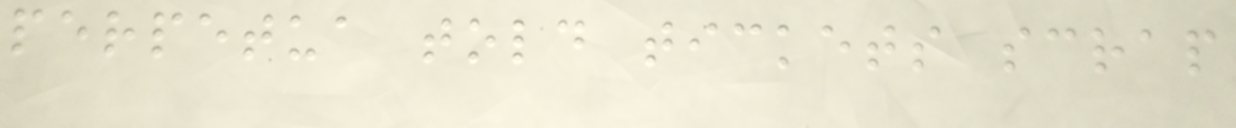perpetua told tickets scrap
